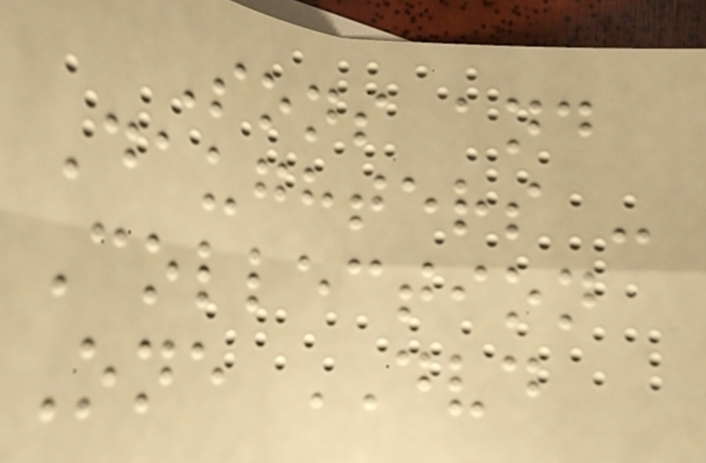Sons and
Daughters -
Collection
One DVD
